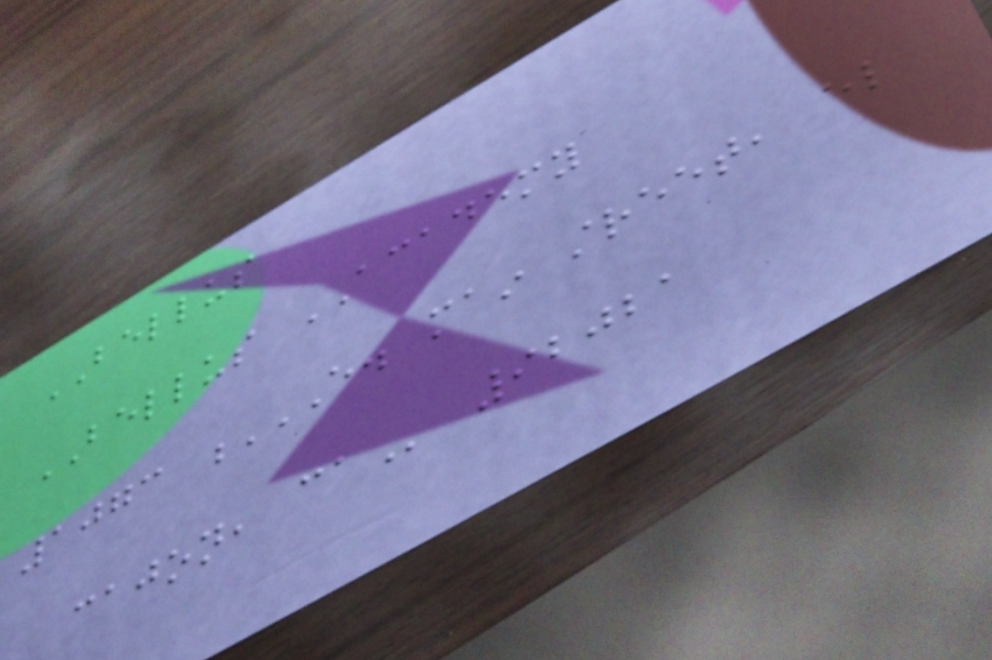BELLUS
BELLUS ACADEMY
1073 E. MAIN STREET, EL
CAJON, CA 92021
